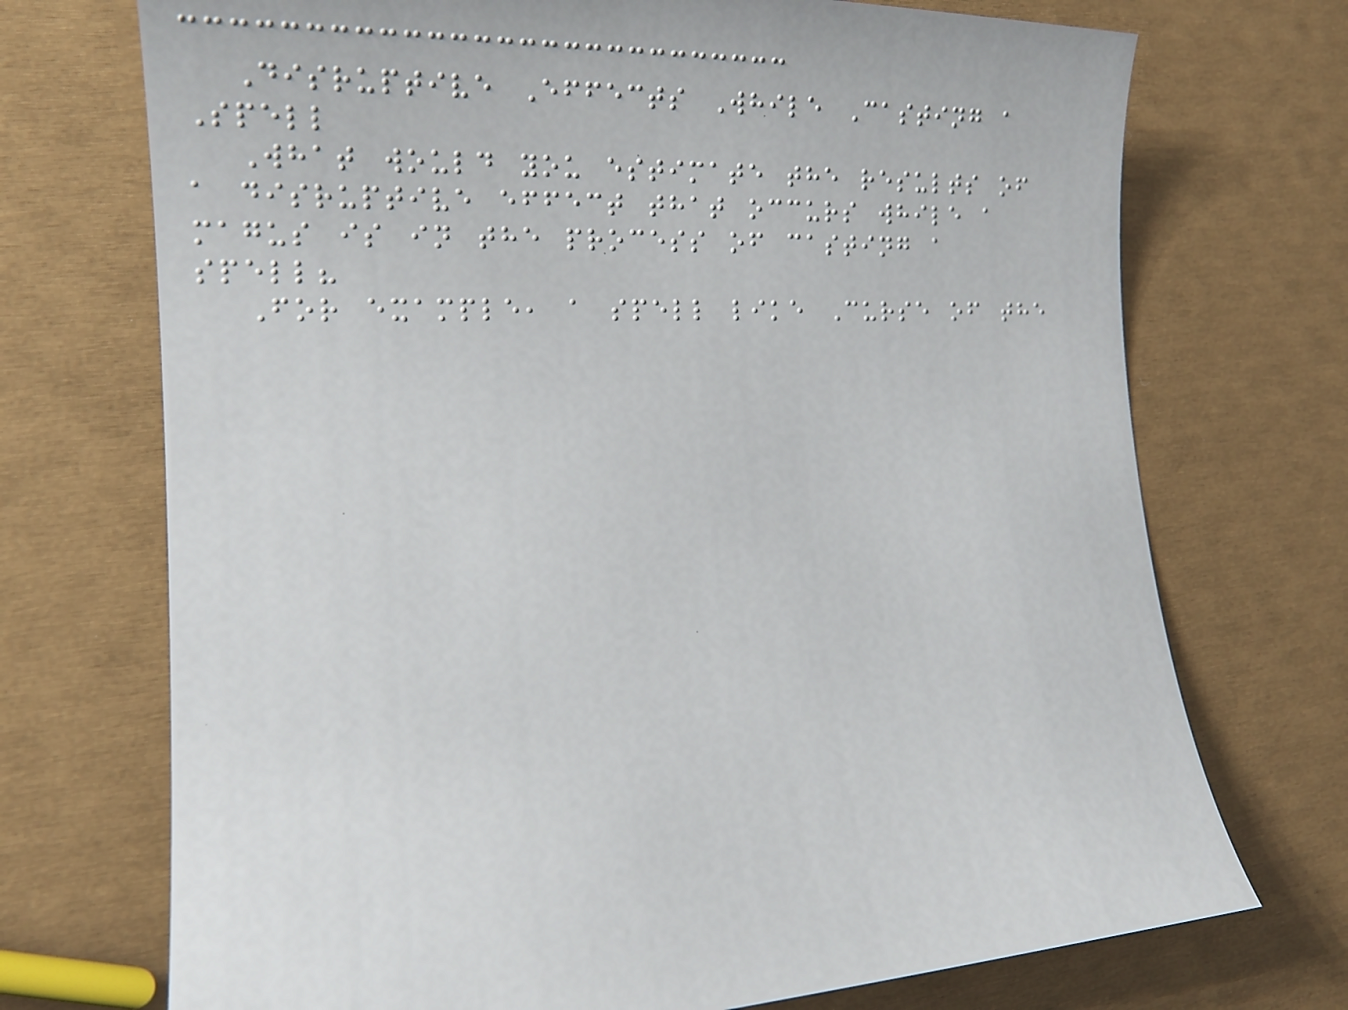Disruptive Effects While Casting a
Spell
What would you estimate the results of
a disruptive effect that occurs while a
magus is in the process of casting a
spell?
For example, a spell like Curse of the
